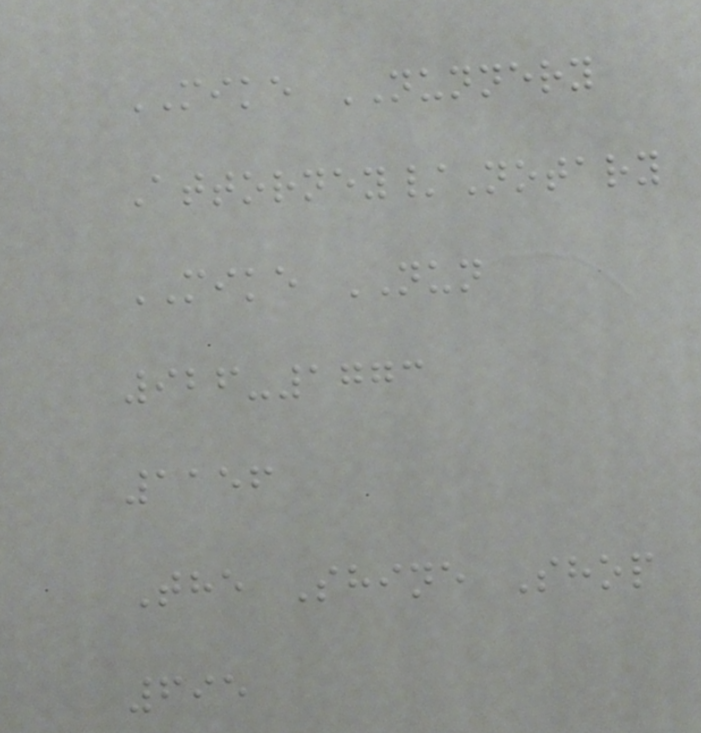MIKE NUNNERY
Attorney/Notary
MIKE NUN
926-1773
1156
The Shine Shop
695
